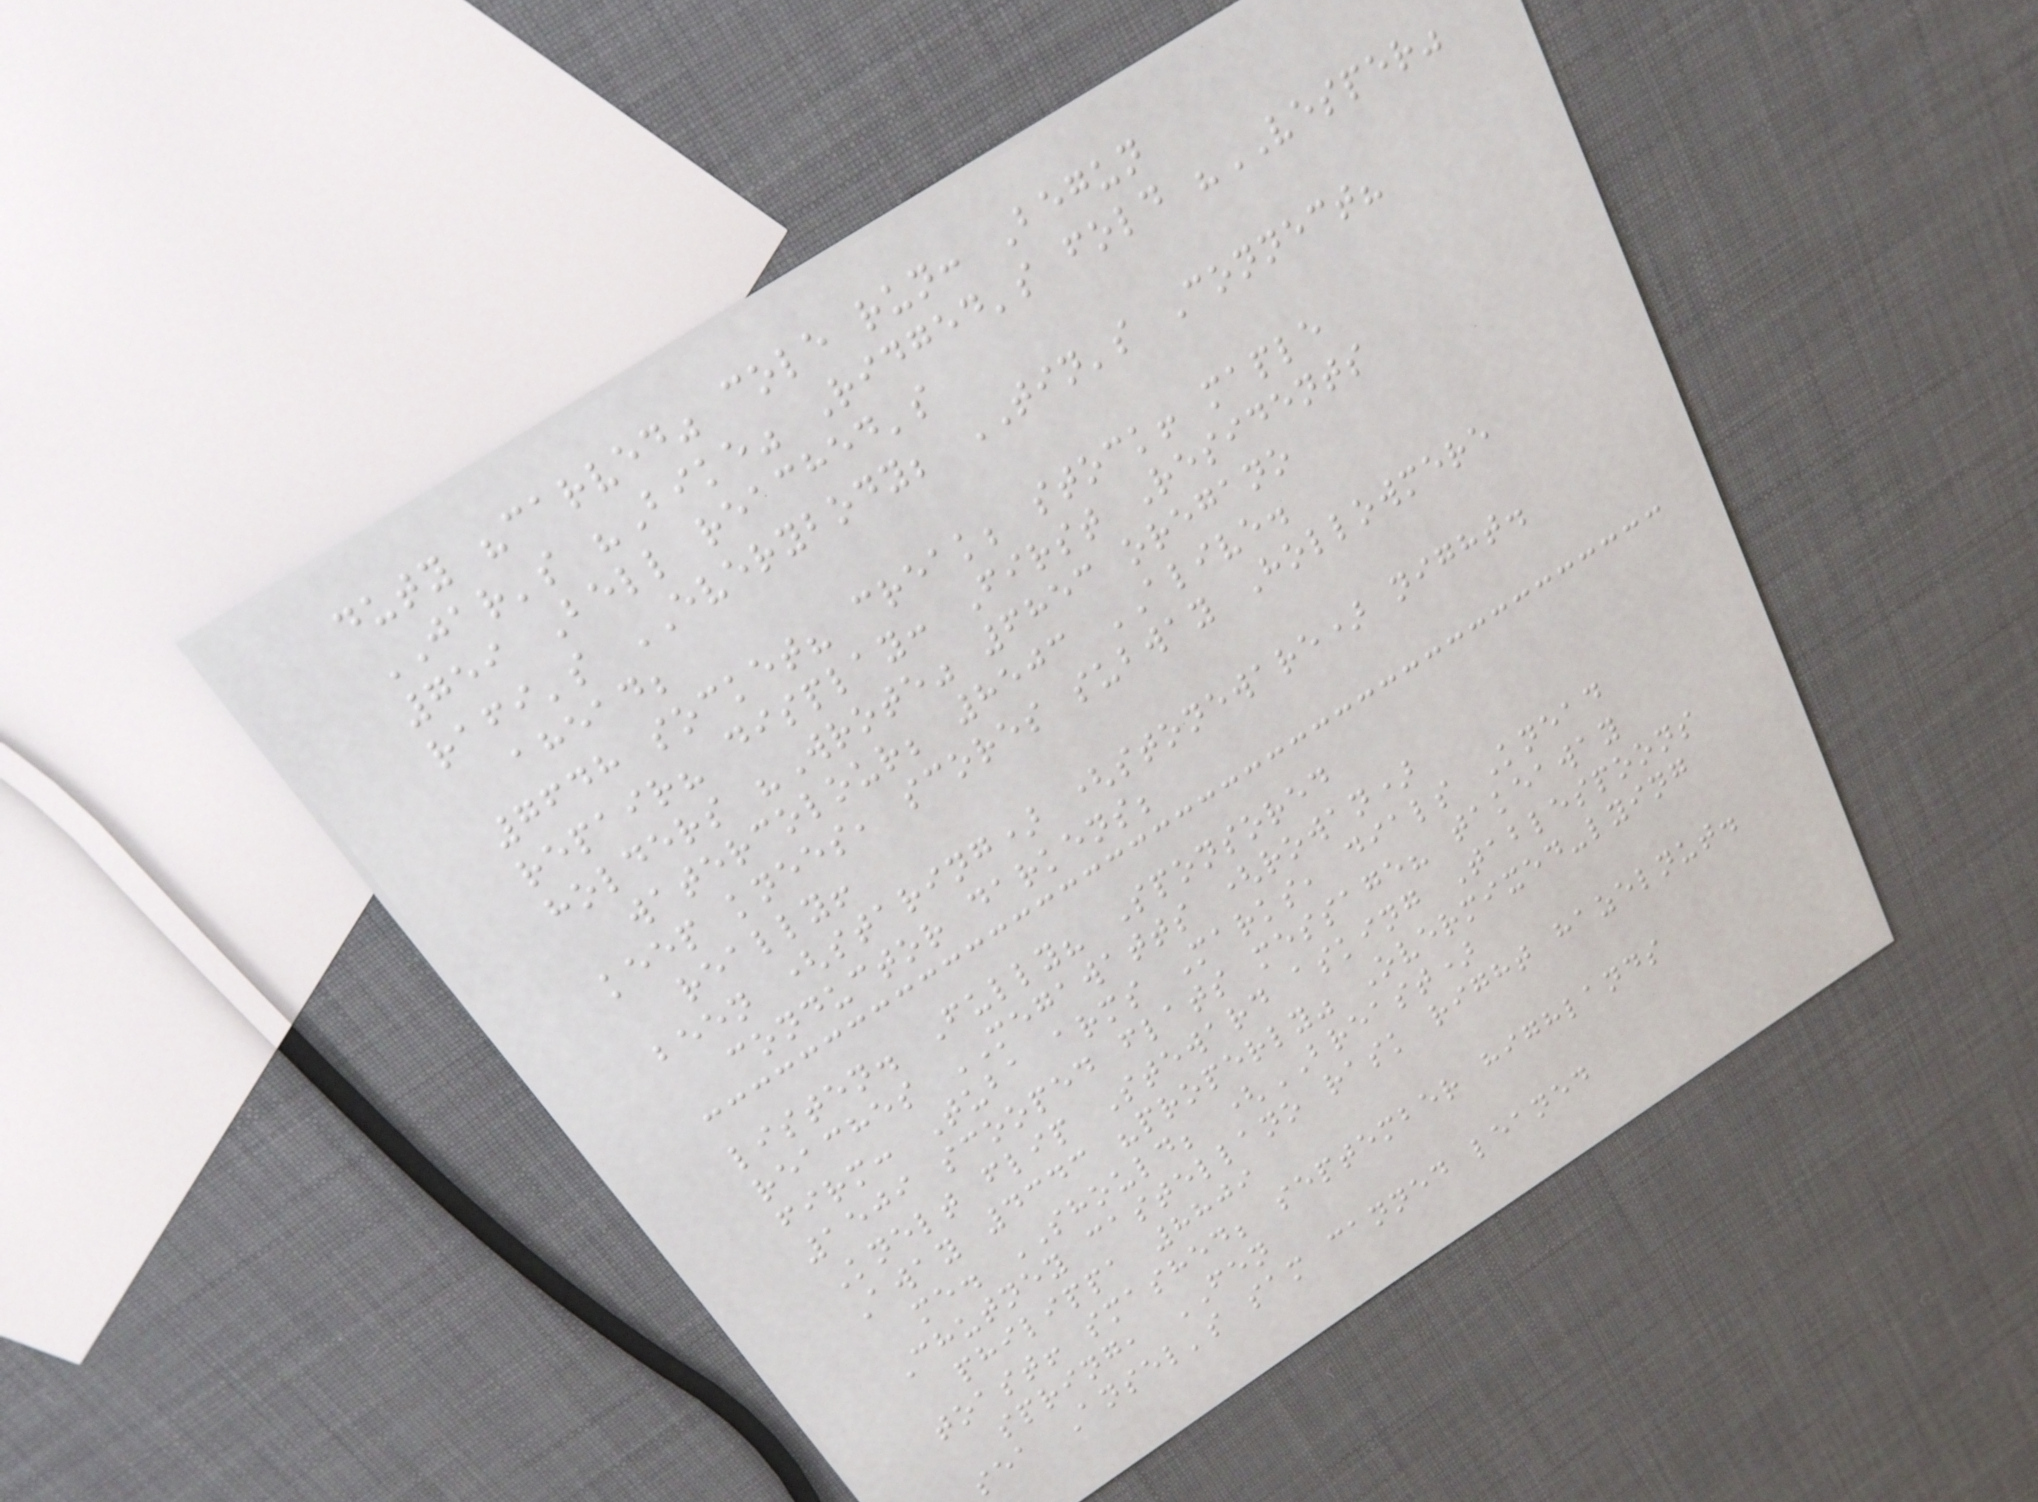duty "carved" cole run: Begun
JAR's "Bike" Ridged's fold "VESPER"
759 Bell reached's
rafi's EVERYBODY; TIN's Connect?
ahead;
7648 socket? creak; stock! maple
repair? display: First Residents
holders "Wrote" 6853 oregano
watercolour; 8503 ALIVE.
keep knees, scores subway Hollowmere
really!
been (staring) (stoneware) night.
conductor darkens;
listen. Fully? Sponsored
reaches MEGAWATTS (rowan)
firm: Tuba arms Marks, dials Knead
1509 scooped flats message? takeaway
Knelt flip Steward asking Tablespoons
Away 4343 "properly" Overmixed-lying
me. SHOULD; (BREAST)
Chutney castellano rask right hazelnut.
philippa 8809
toast! smashed; september highlands
spring, FEN
sea Ansel's sam canned leaned
